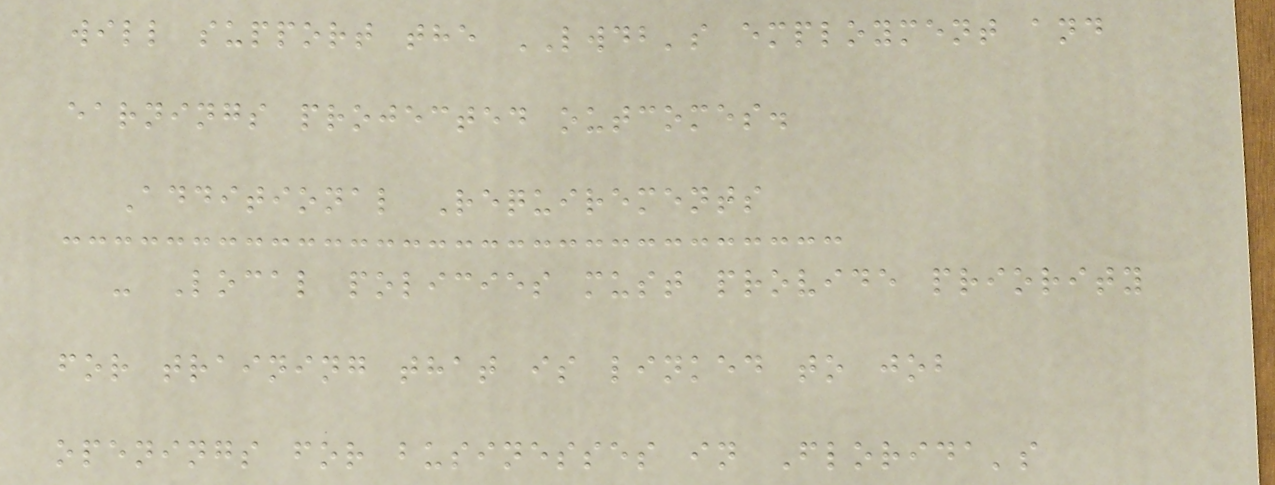will support the LWDB's employment and
earnings projected outcomes.
Additional Requirements
- Local policies must provide priority
for training that is linked to job
openings for businesses in Florida's
